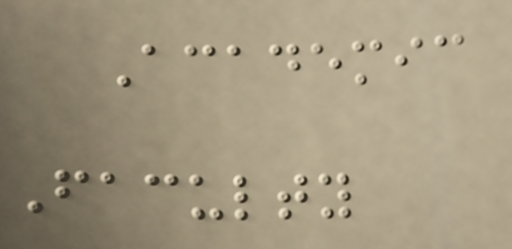Academic
Faculty
